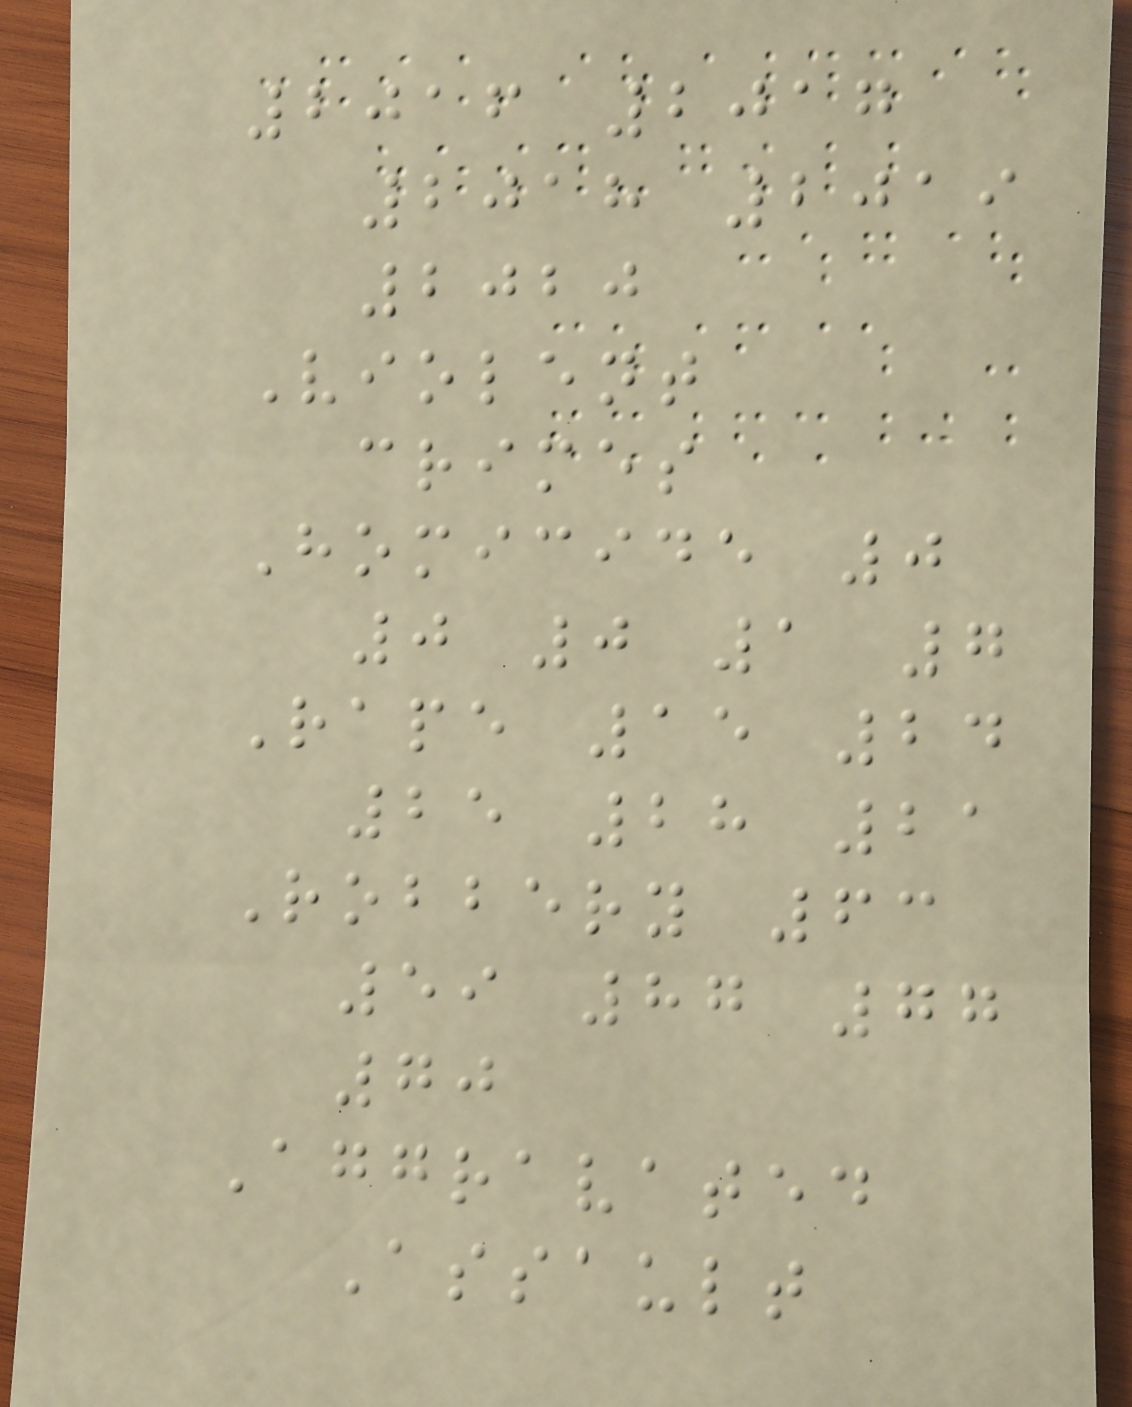2016 2017
2018 2019
2020
Violent
crimes
Homicide 0
0 0 1 7
Rape 15 24
25 28 21
Robbery 63
59 87 77
70
Aggravated
Assault
